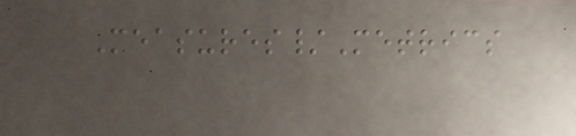Measures/Metrics
